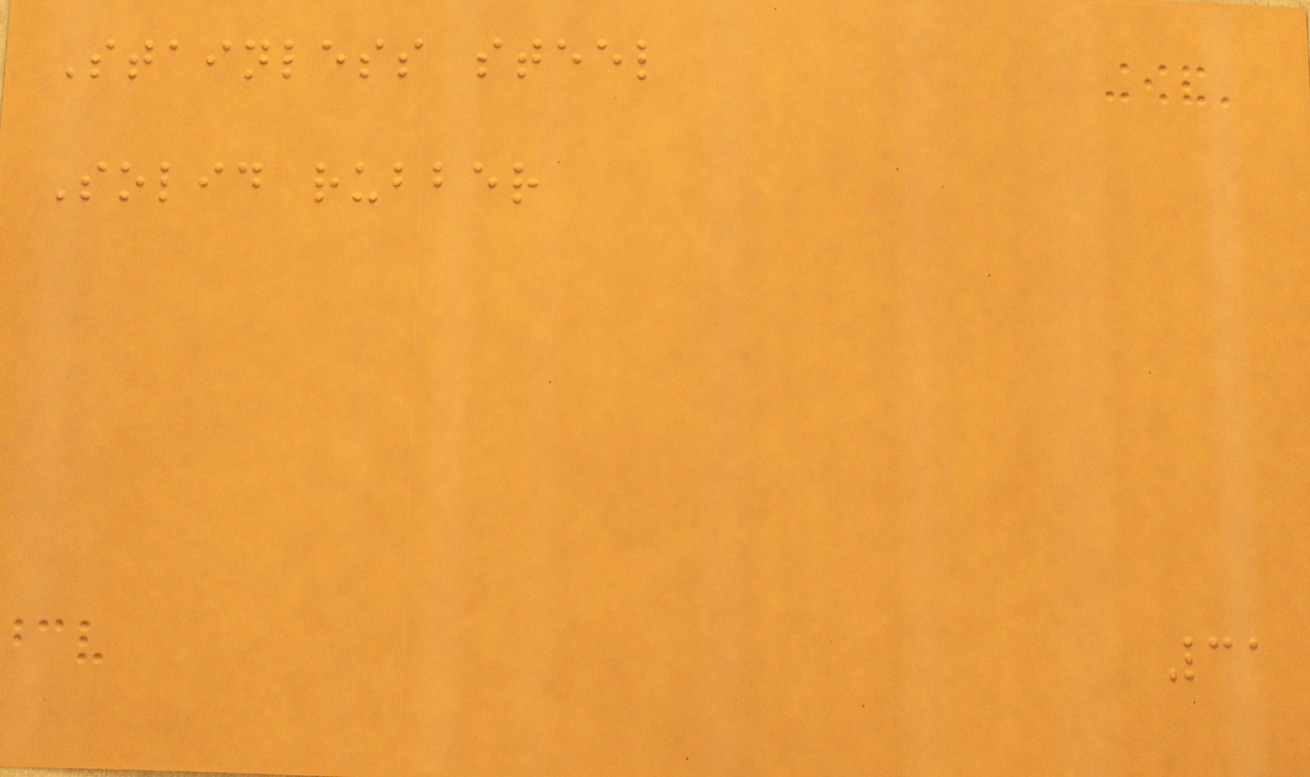Stainless steel
Solid rubber
31
